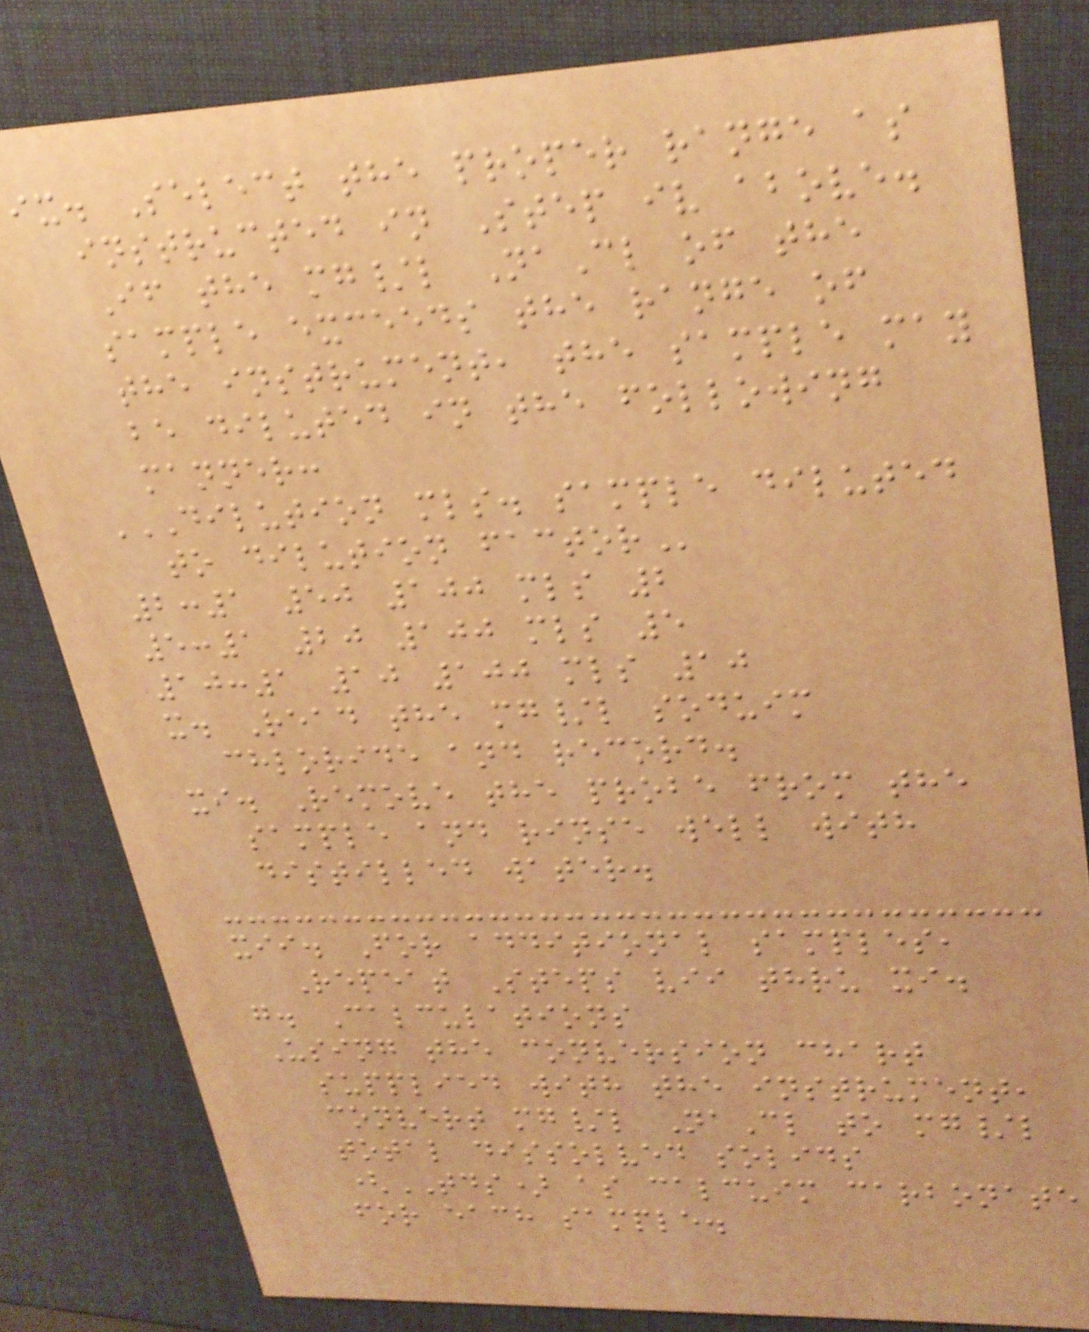ix. Select the proper range as
instructed in Step iv above.
If the mg/l NaCl of the
sample exceeds the range of
the instrument, the sample may
be diluted in the following
manner:
DILUTION MLS. SAMPLE DILUTED
TO DILUTION FACTOR
2:1 50 100 mls 2
5:1 20 100 mls 5
10:1 10 100 mls 10
x. Read the mg/l soduim
chloride and record.
xi. Remove the probe from the
sample and rinse well with
distilled water.
xii. For additional samples,
Repeat Steps vii thru xi.
g. Calculations
Using the conversion chart
supplied with the instrument,
convert mg/l NaCl to mg/l
total dissolved solids
(TDS) as calcuim carbonate
for each sample.
